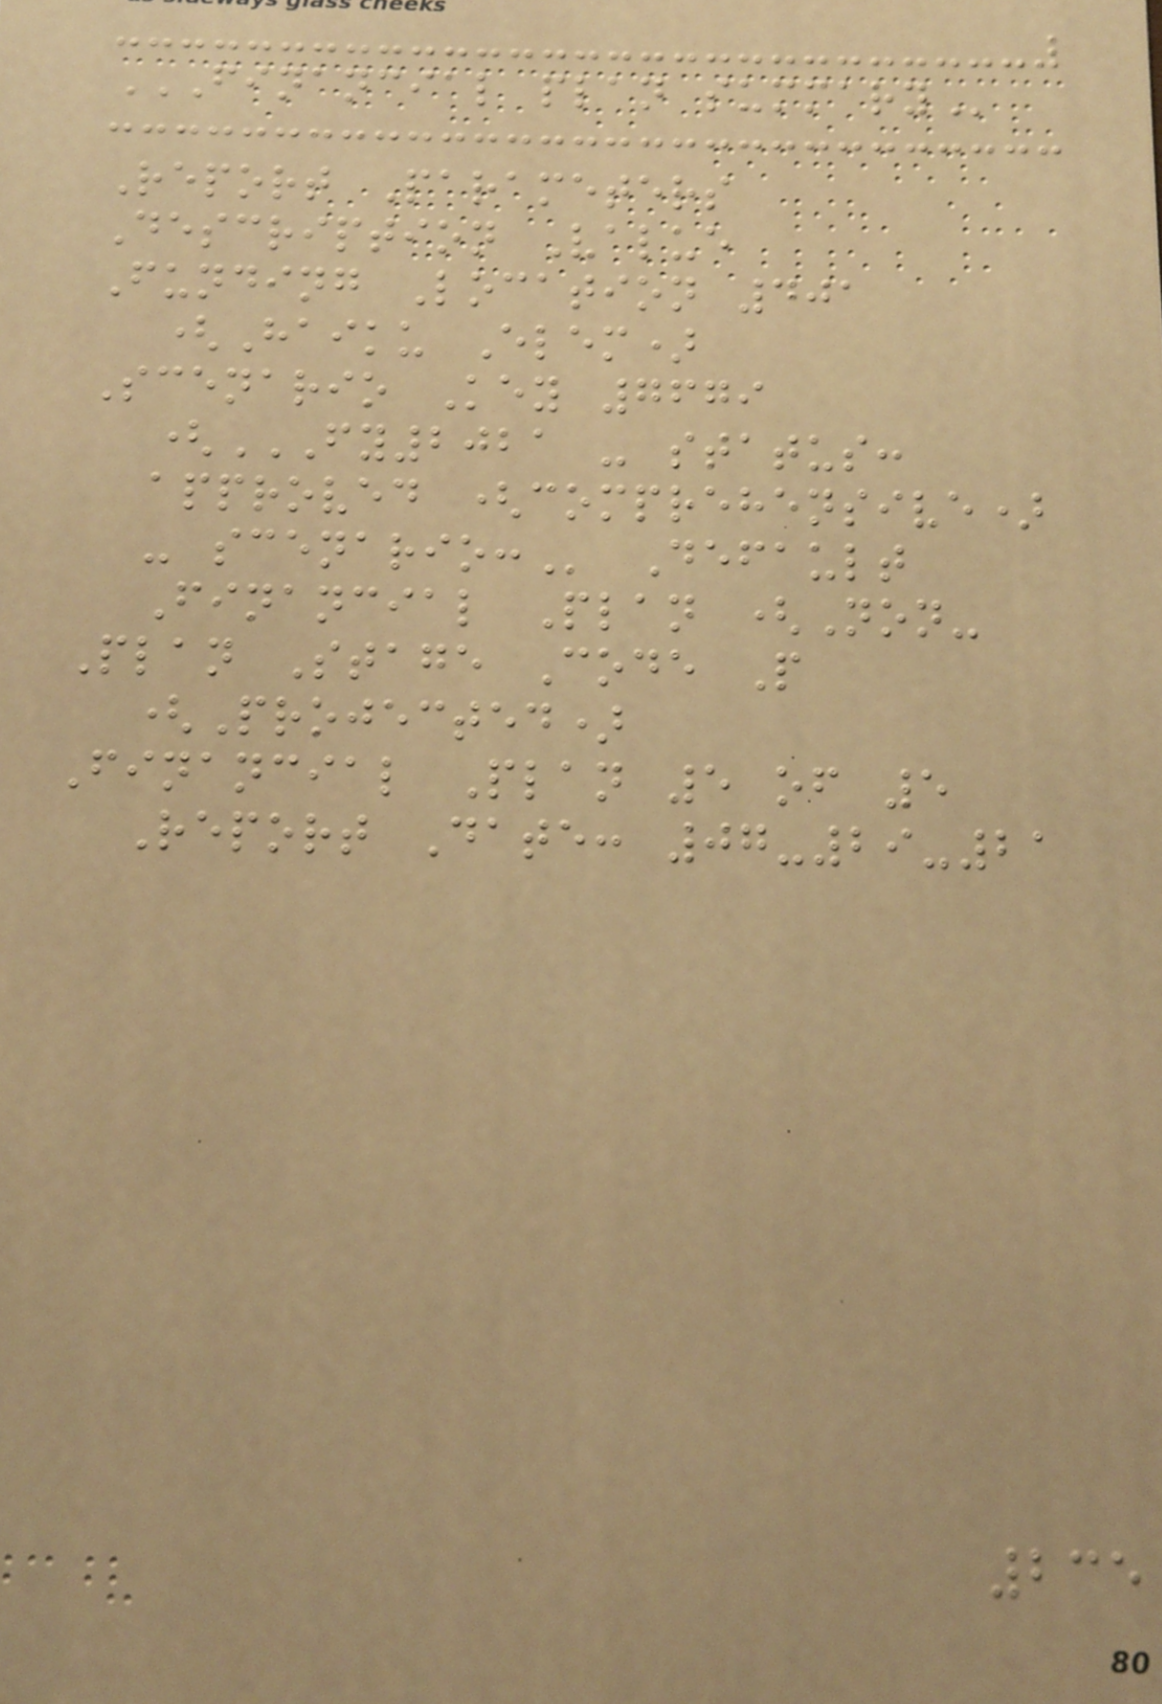FINANCIAL PLAN SUMMARY
Report Parameters
Description Value
Funding Location 401
(Haiku Elem)
Scenario Key 7679
(FY2021 - STATUS:
APPROVED (COMPREHENSIVE)
- SCENARIO: Default
Financial Plan (Non-
Plan Stage Code P
(Projected)
Financial Plan 5 of 5
Report Date: 07-29-21
235
